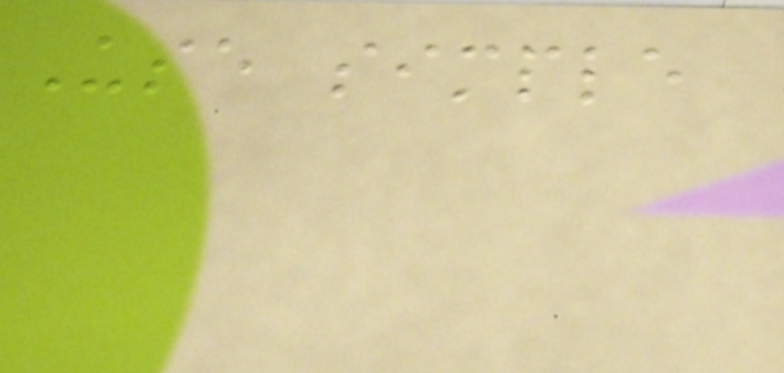Use simple
